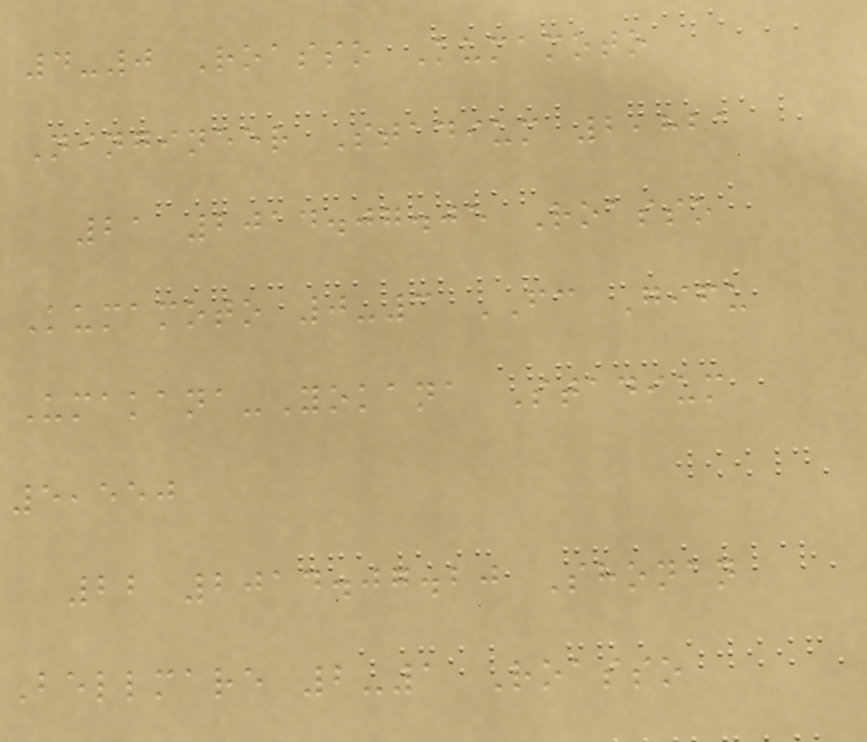4-0 Roasso Kumamoto
Ningineer Stadium 2,821
21 2014.07.05 Roasso
Kumamoto 0-3 FC Gifu
Umakana-Yokana Stadium
5,550
22 2014.07.20 Shonan
Bellmare 2-1 Roasso
